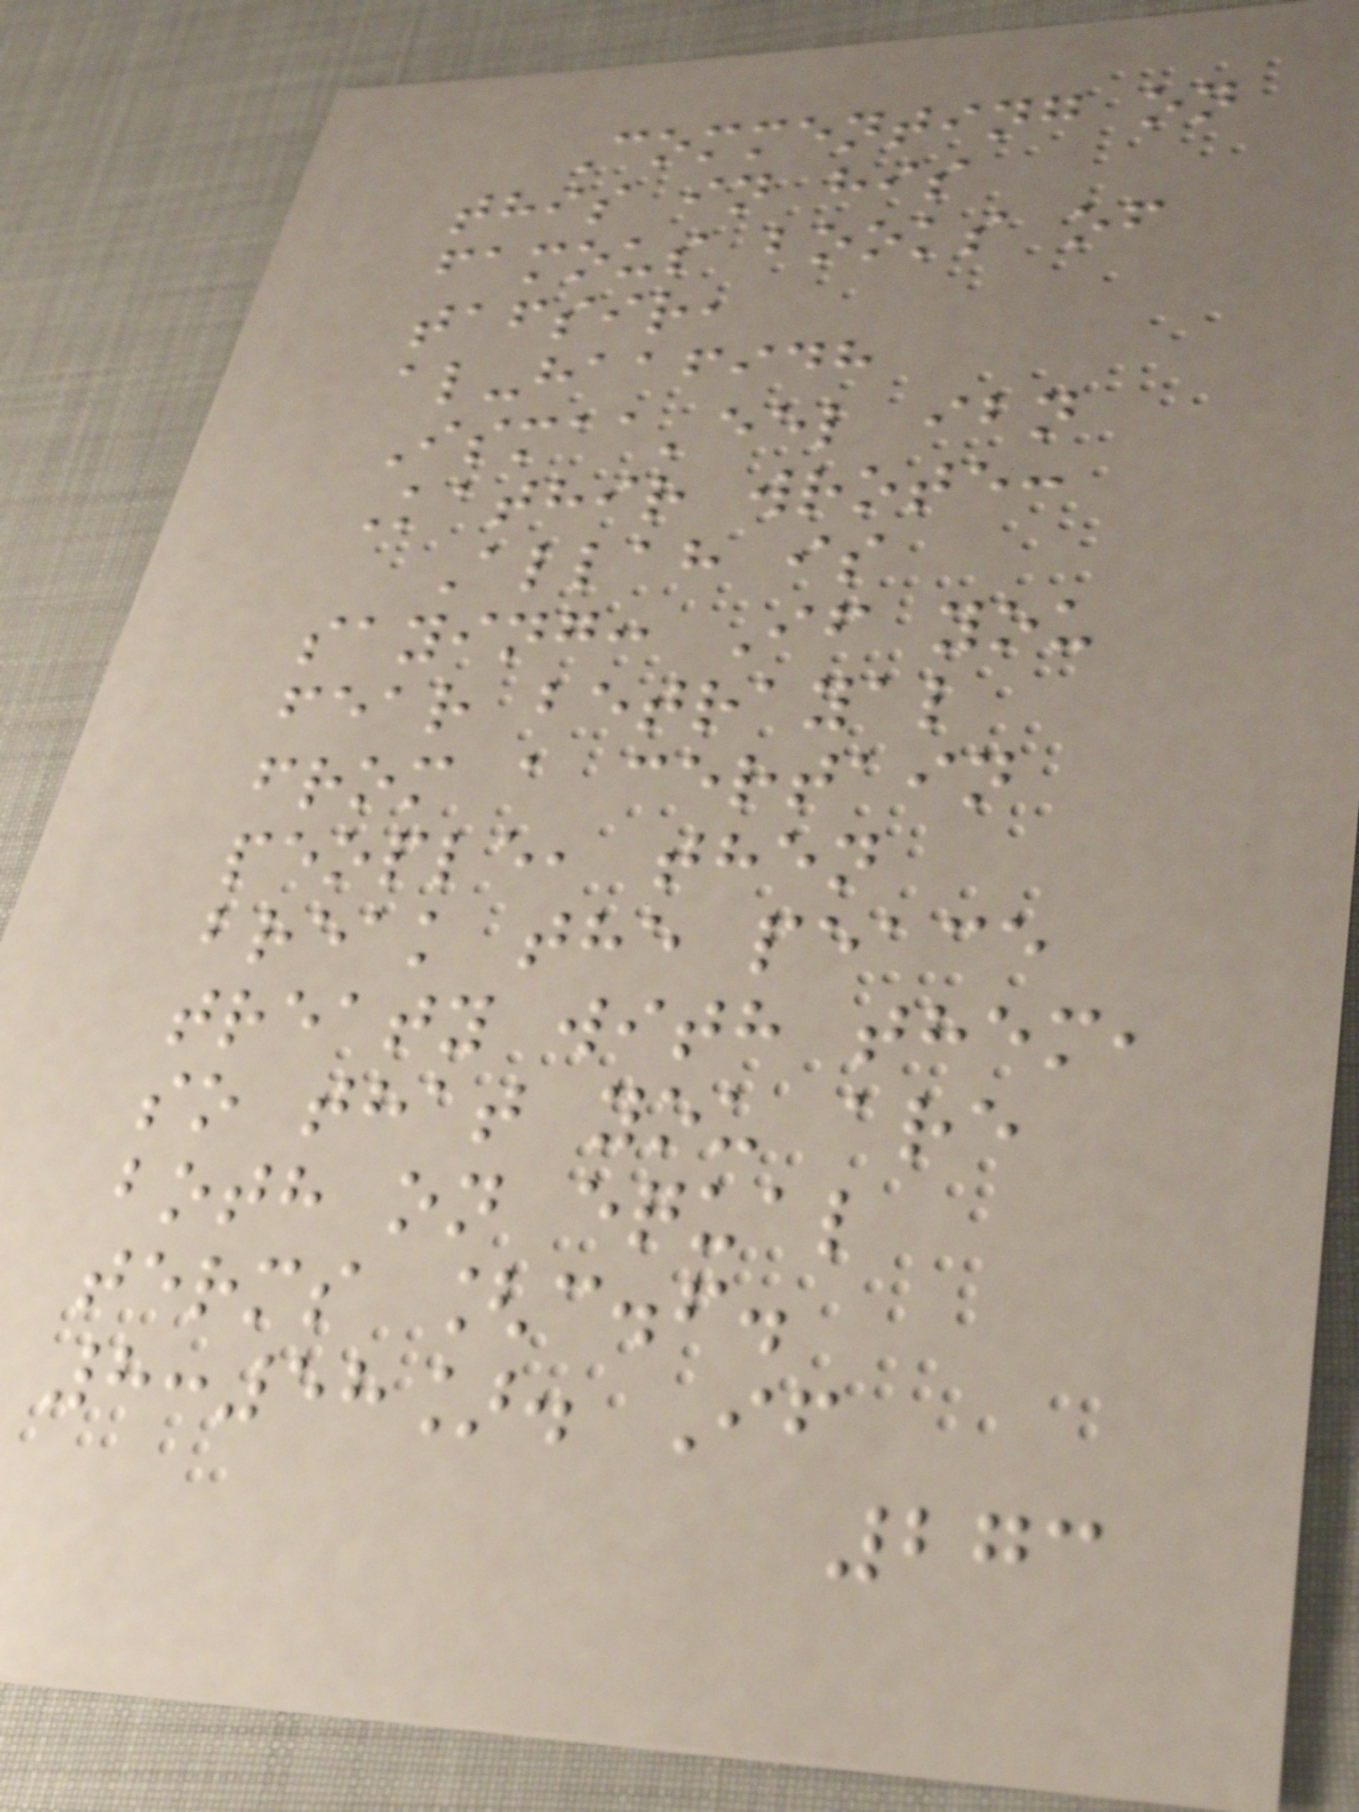Commenting on
this in his
famous books of
tafsir,
al-haafidh
Ismaa'eel ibn
Kathir wrote:
Allah is
saying: If you
fear betrayal
from a certain
people, then
break the peace
treaty with them,
so that you are
both on equal
terms [c.f.
8:58]. If
273
